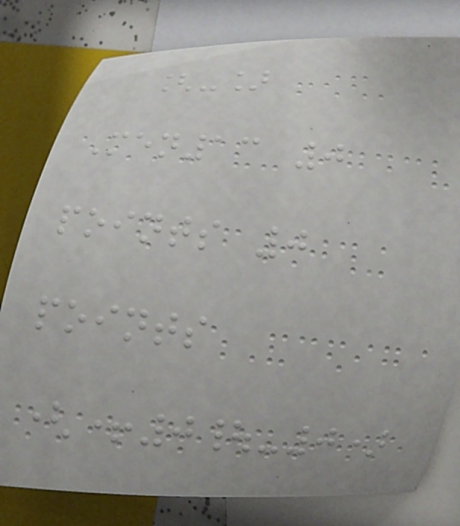[-]
Men13 0
points 0
points
(+0|-0)
